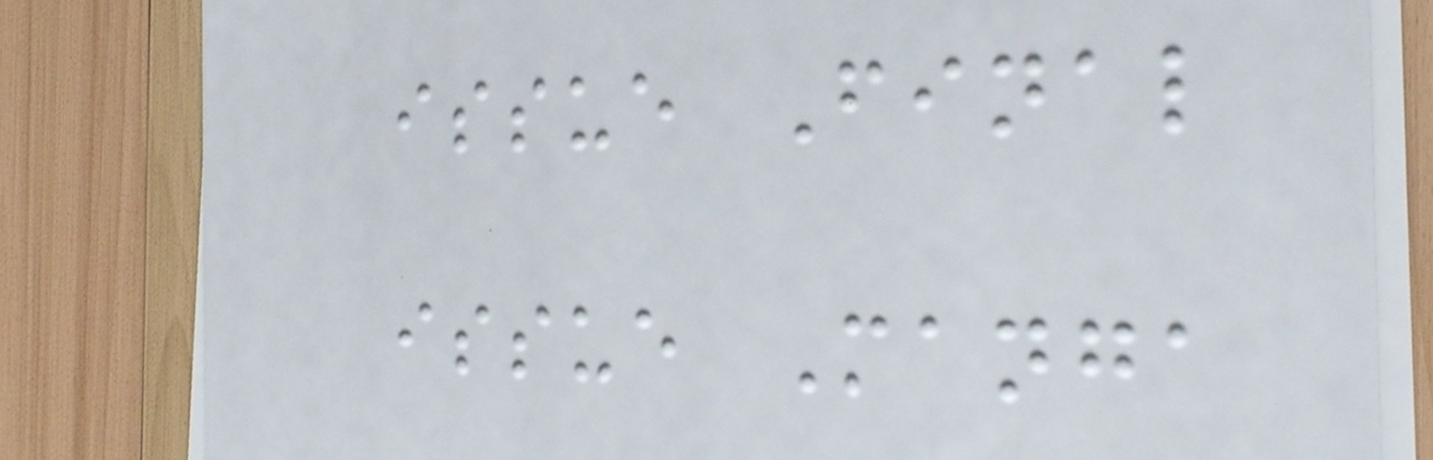issue Final
issue Manga
